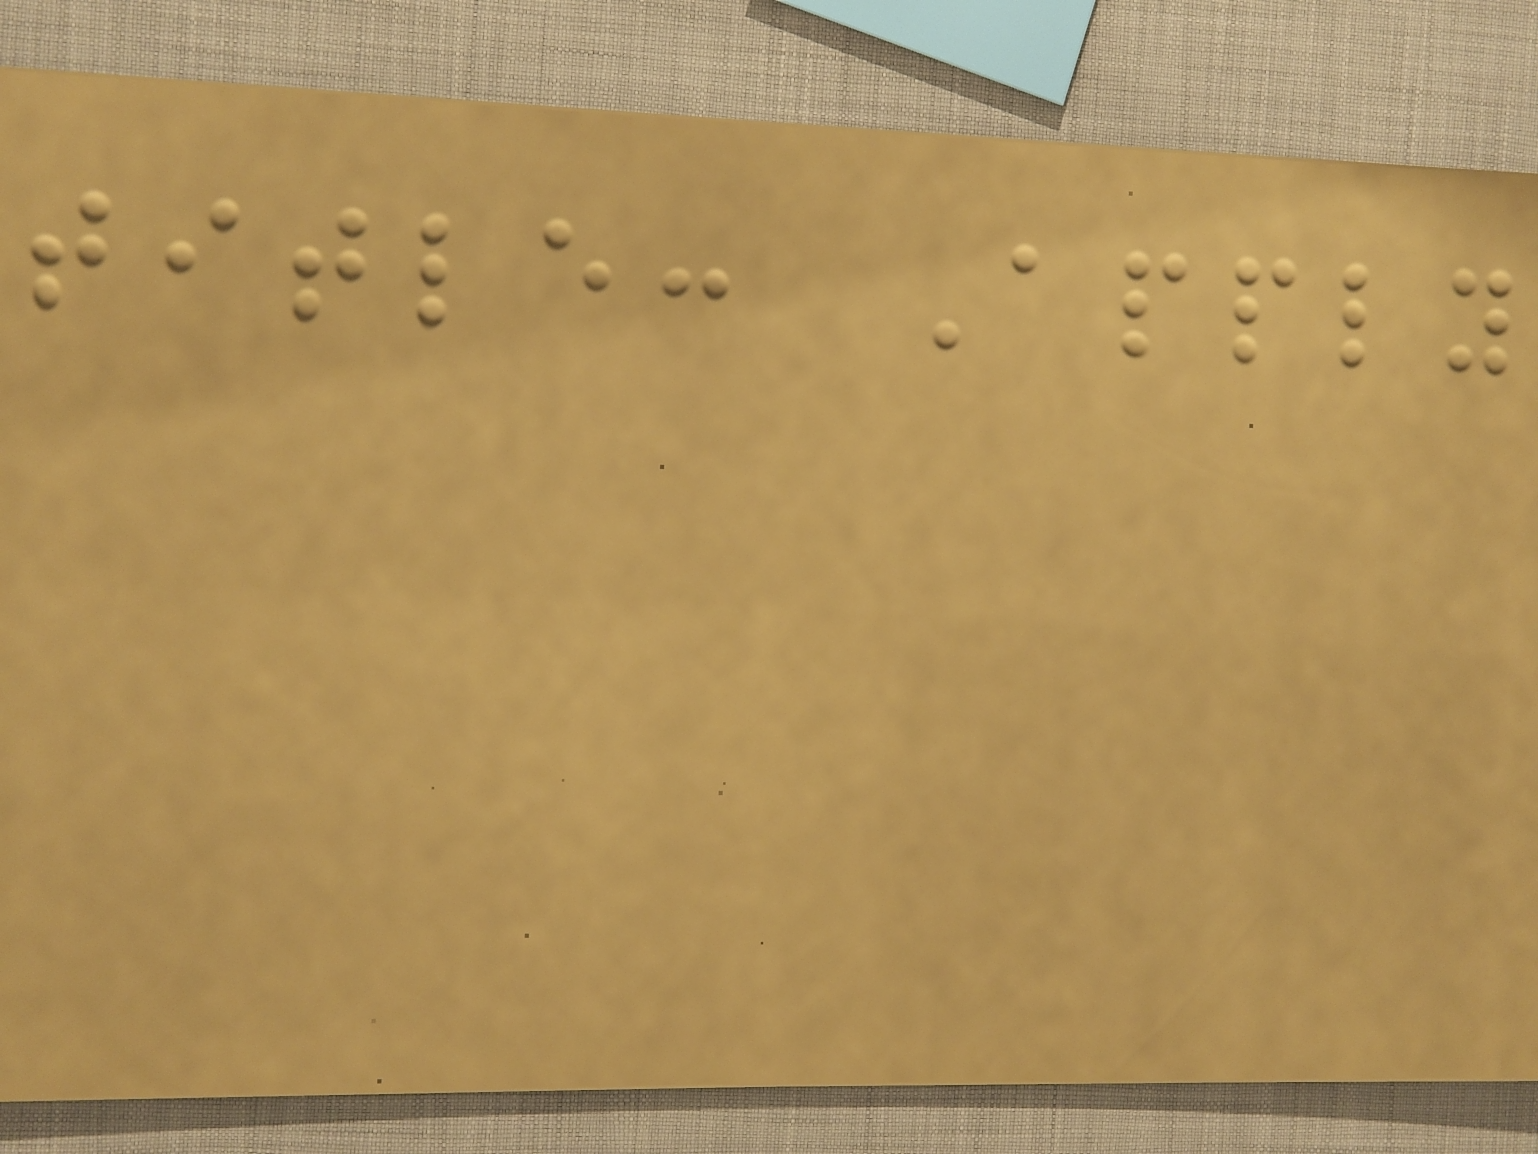title: Apply
